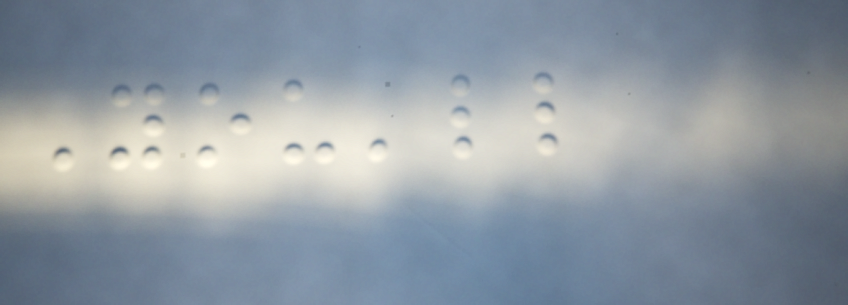You'll
